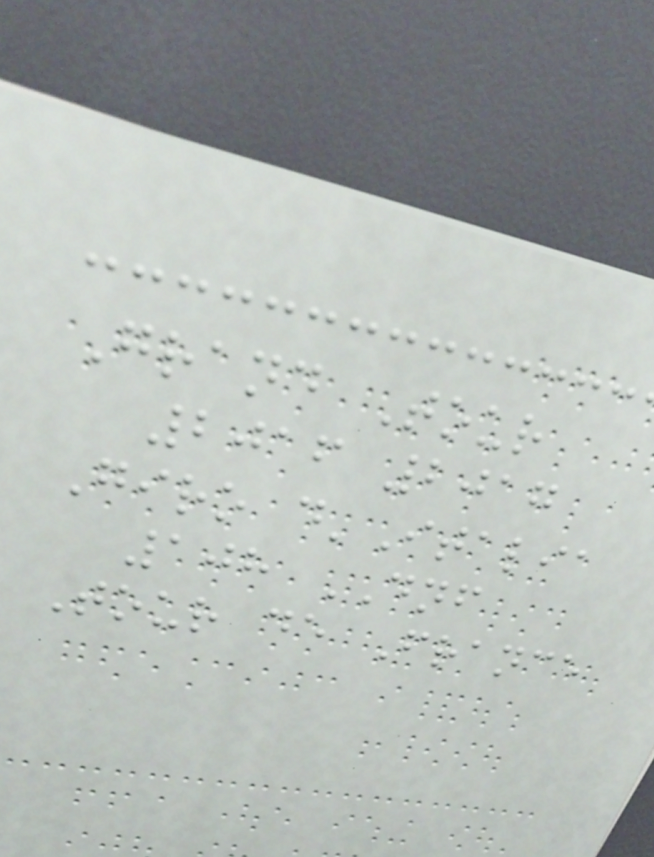Grand Tour
2016 2017
Giro d'Italia
108 DNF
Tour de France
